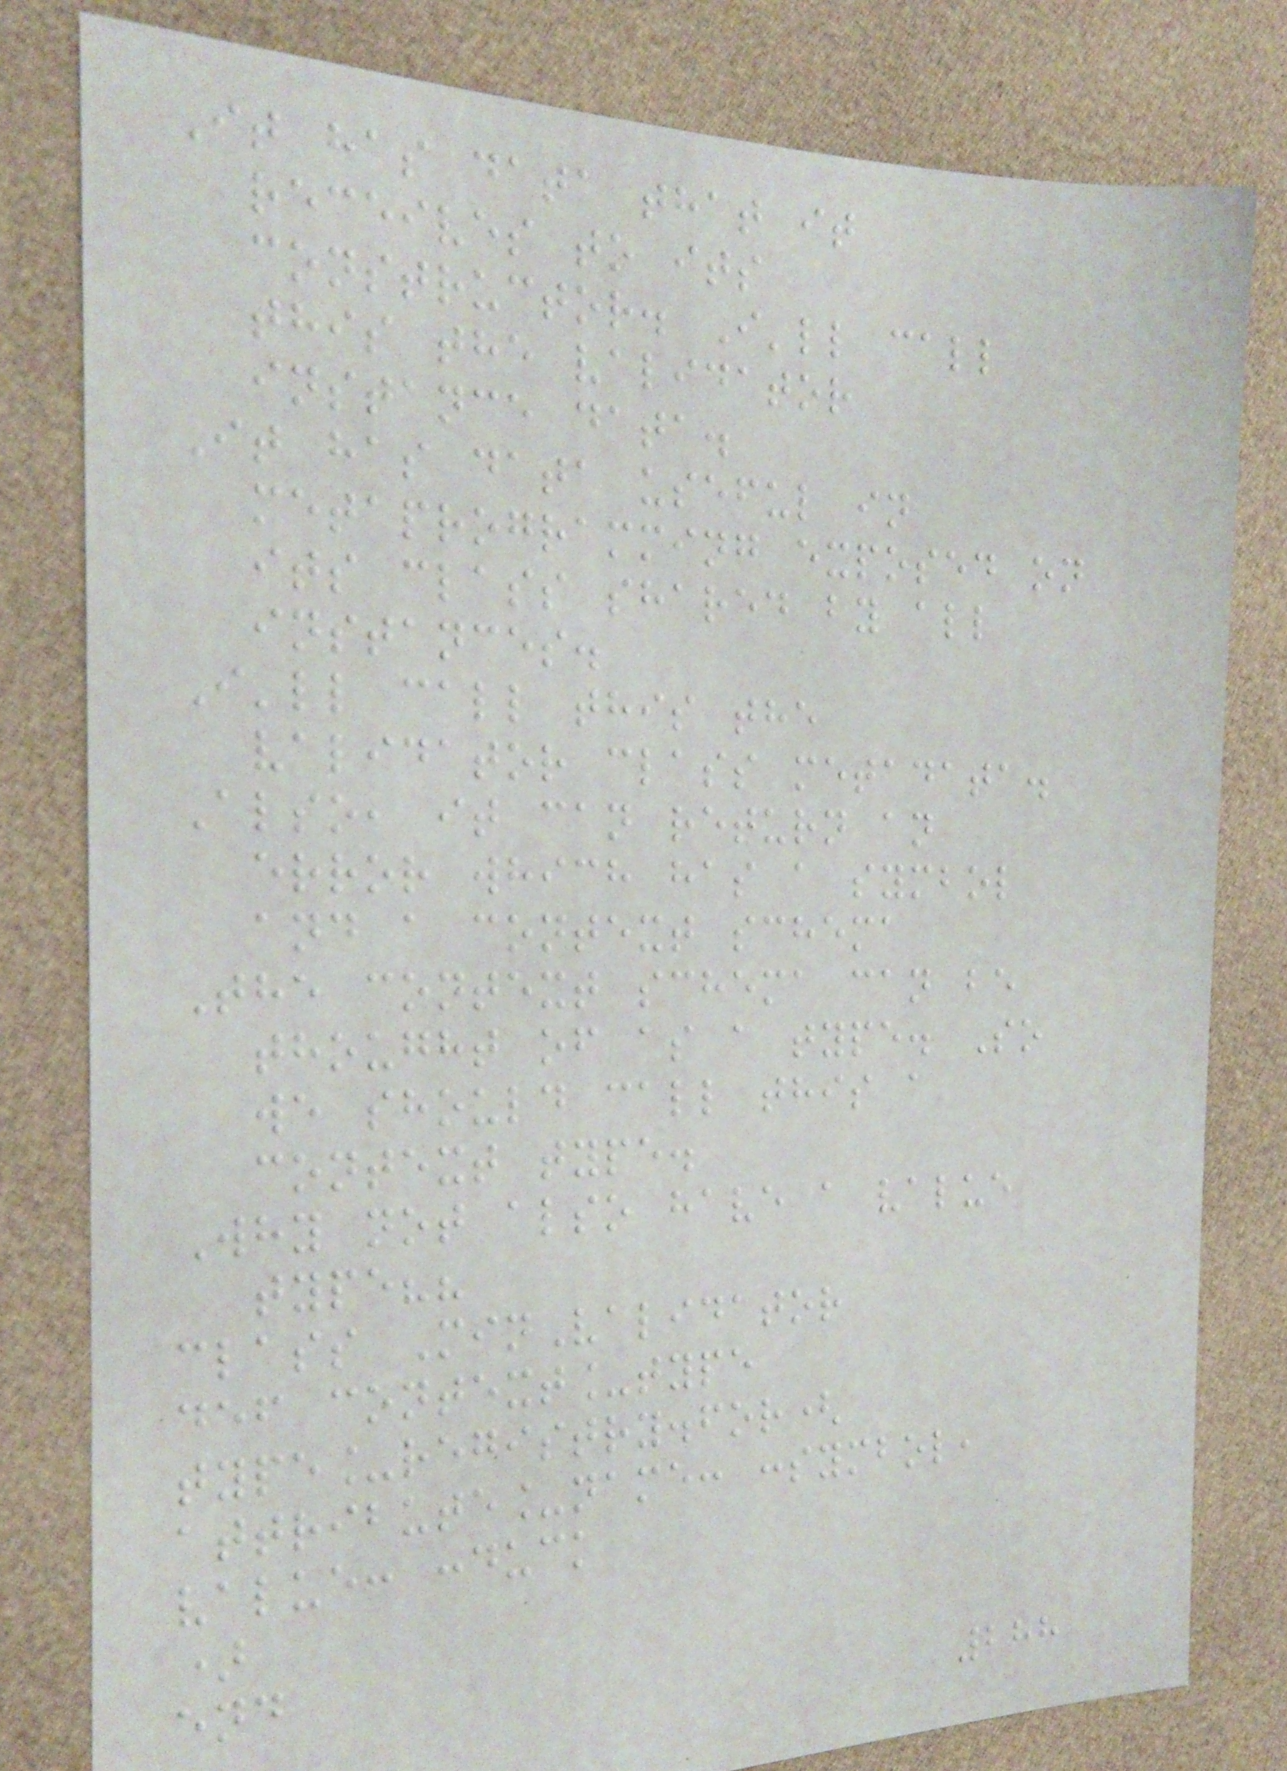It has data that it
receives to its
constructor. I'll call
this the validator
instance data.
It has data useful in
metaprogramming exposed on
its class shared by all
instances.
I'll call this the
validator class metadata.
Also, it can return an
error which has a symbol
and a context schema
The context schema can be
thought of as a type. So
we should call this a
context type.
Why not also have a value
type??
class MinValidator
def context_type
type_registry.for(
attribute_name: :symbol,
value: :duck
)
end
288
